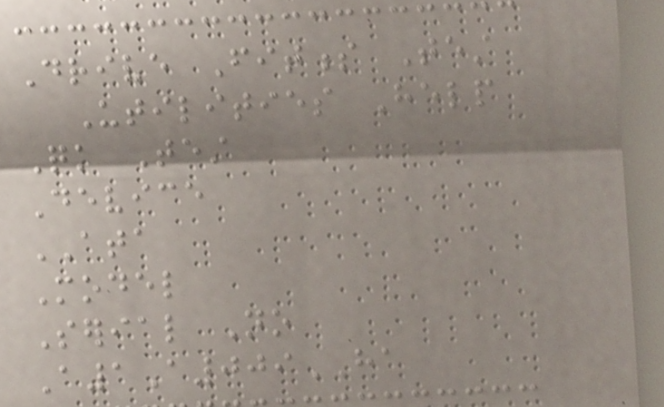Drive Fitness Test
Utilities Help
Quick Test
Device
ATA
Model
Serial No
A1A009HA
